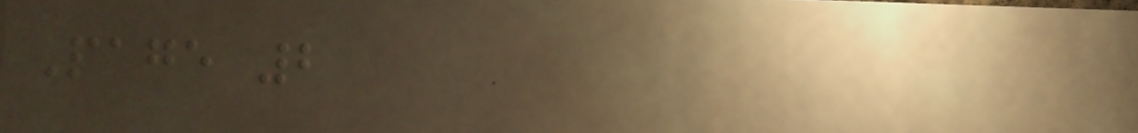Page 2
